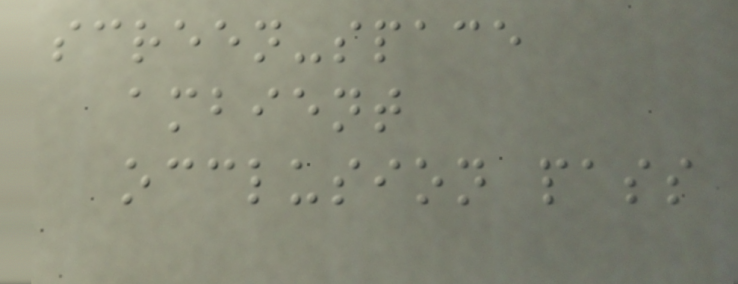screen-space
ambient
occlusion pass
